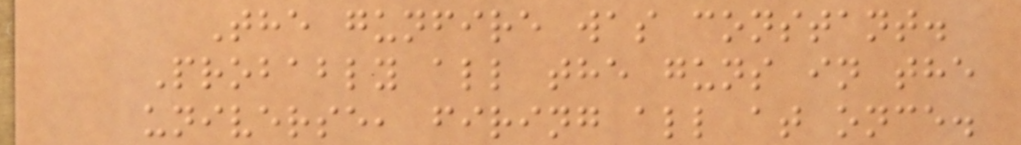The gunfire was constant.
Probably all the guns in the
universe, firing all at once.
